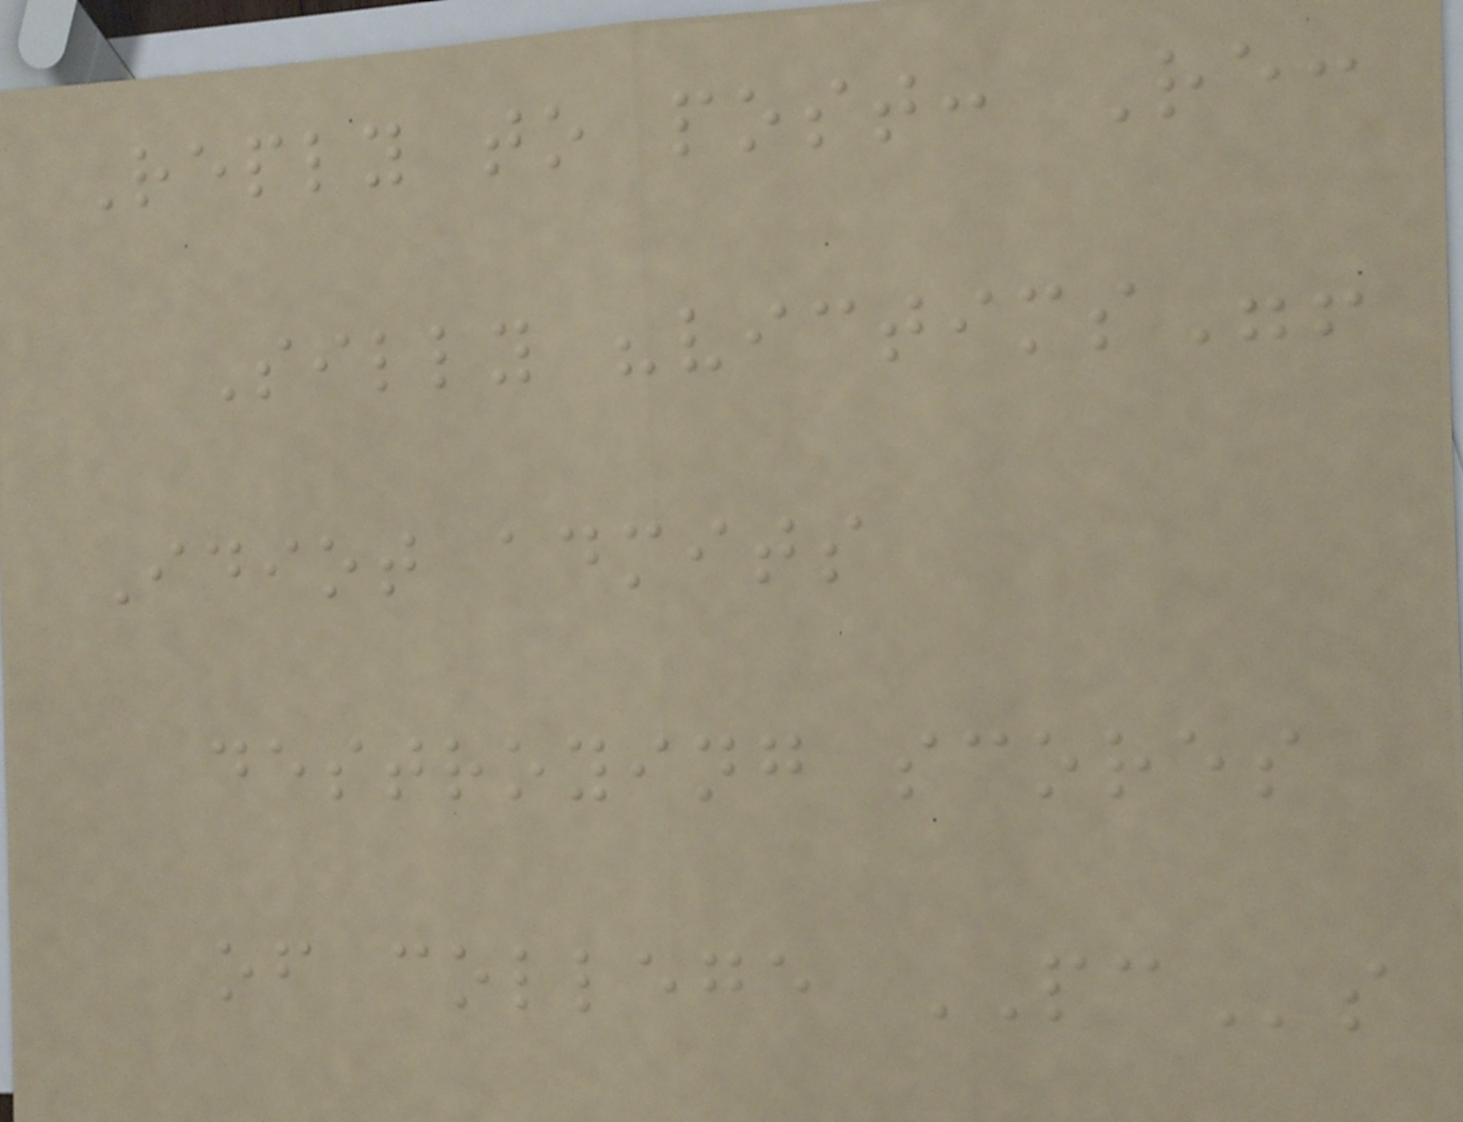Reply to post: Re:
Silly "victims"!
Idiot admits
destroying scores
of college PCs
